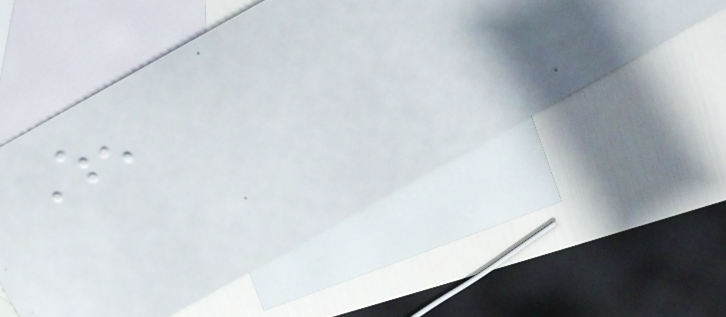When
